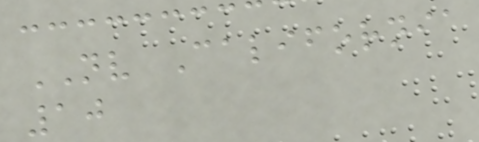NV California
10
